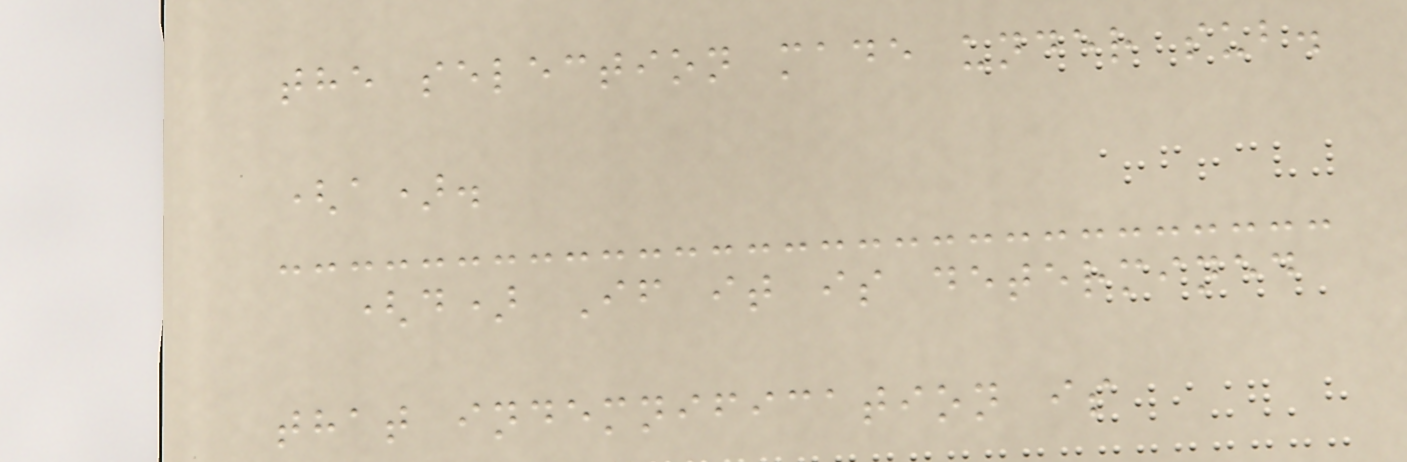the selection made under sub.
(a).
(d) If it is determined
that indemnification is
